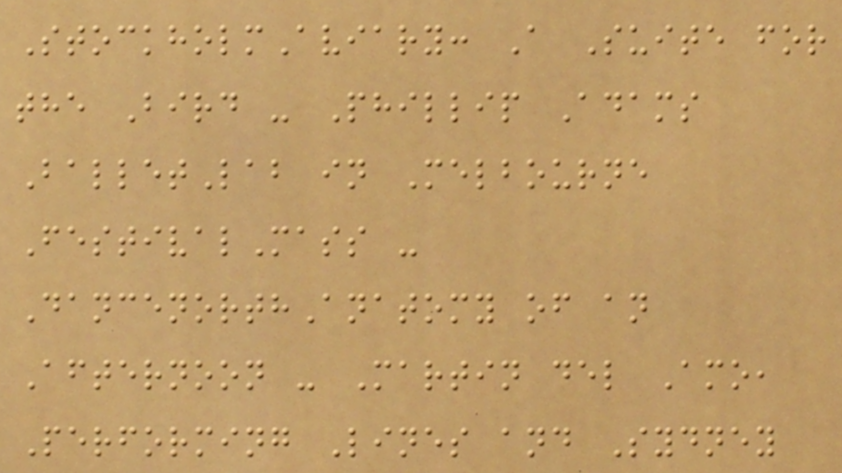StockholmAviary: A Suite for
the Bird - Phillip Adams
BalletLab in Melbourne
FestivalMass -
DancenorthAnatomy of an
Afternoon - Martin del Amo,
Performing Lines and Sydney
